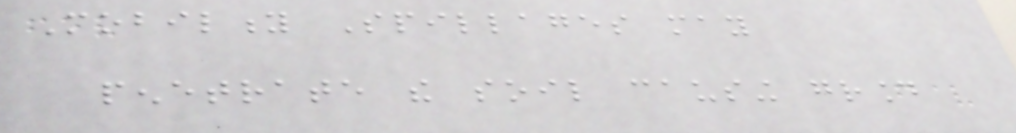Mobility Spillages may
penetrate the soil causing ground
